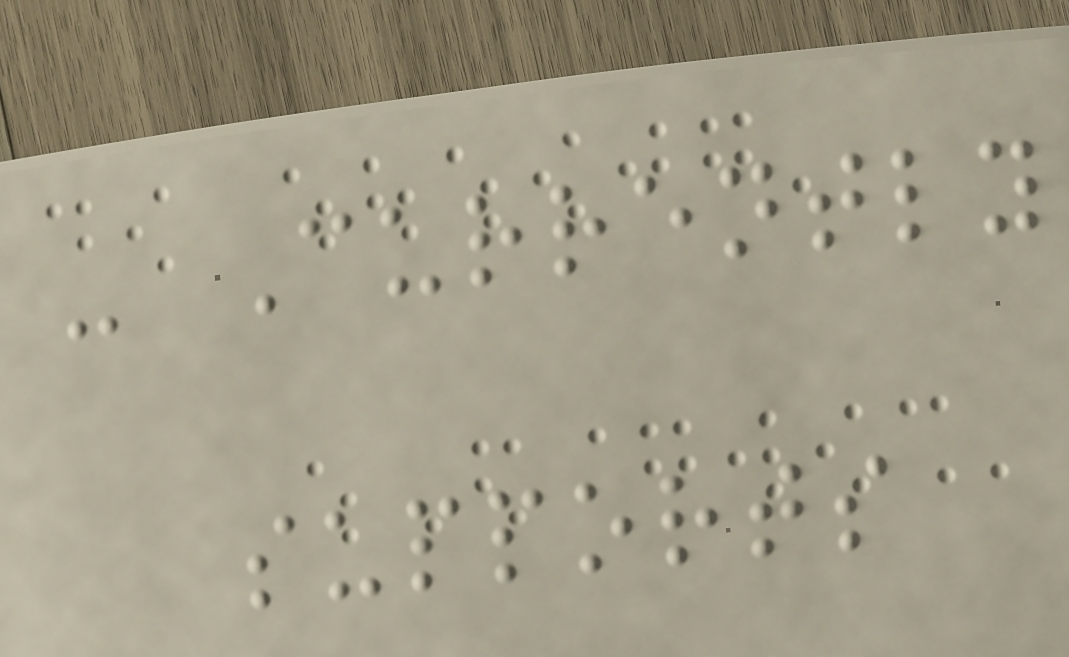- Currently
supports
